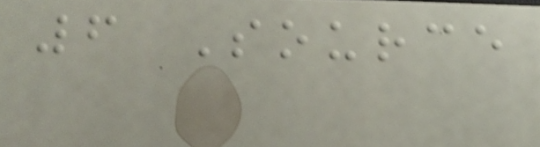6 Source
